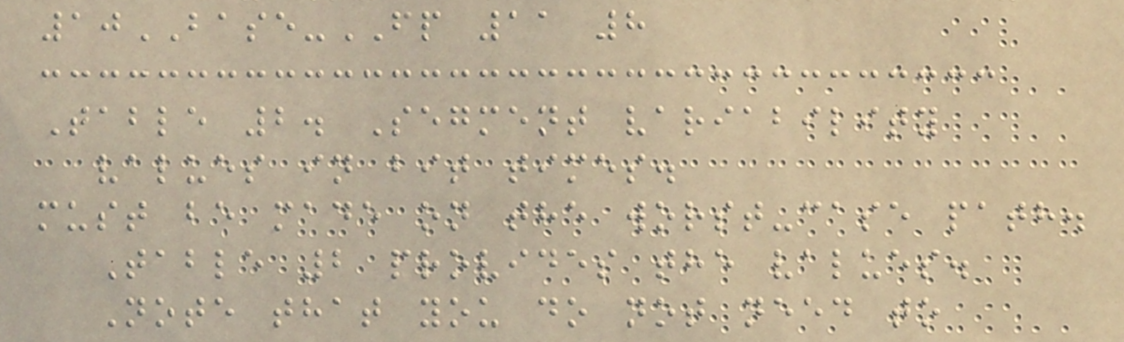10BASE-FP 11 8
Table 2. Segment variability
values in bit times.
must be made on the worst-case path.
Table 2 provides the values.
Note that you do not need to
